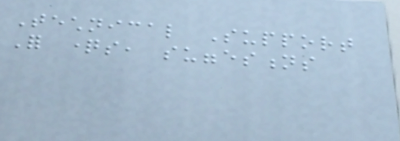Technical Support
For questions, suggestions
